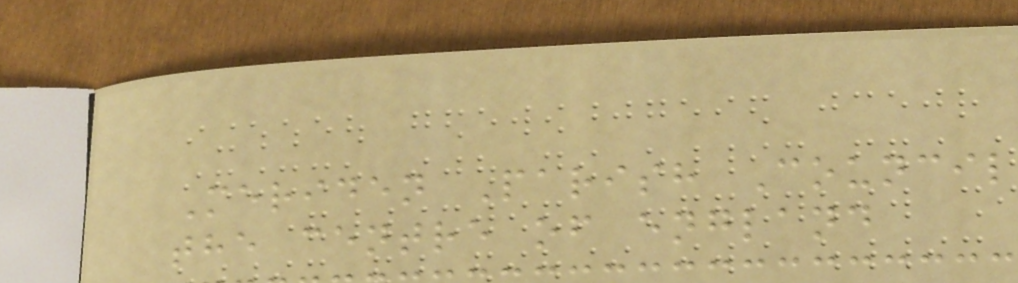Meriden Parish Council
the centre of england
